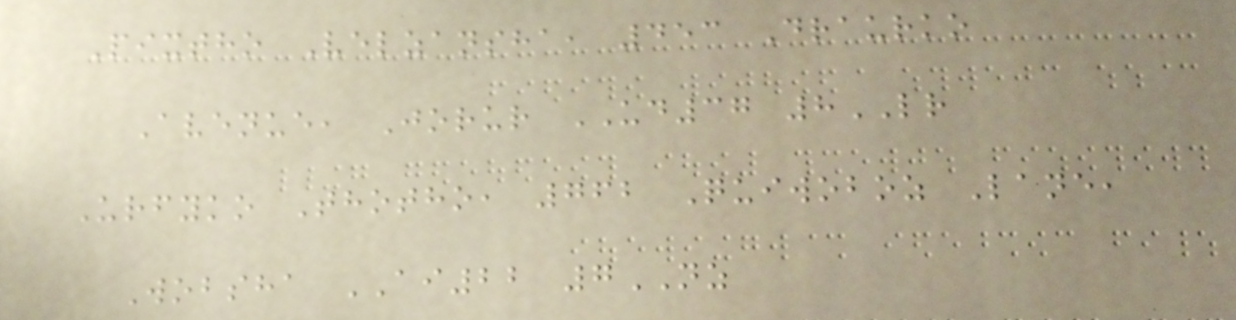Pixtho Velzansha, 453 Draurko
Avenue, Jorur UD37 8LR
Urfyko Thotho, 762 Quiwoboz Lane,
Wobsha AI22 7NZ
